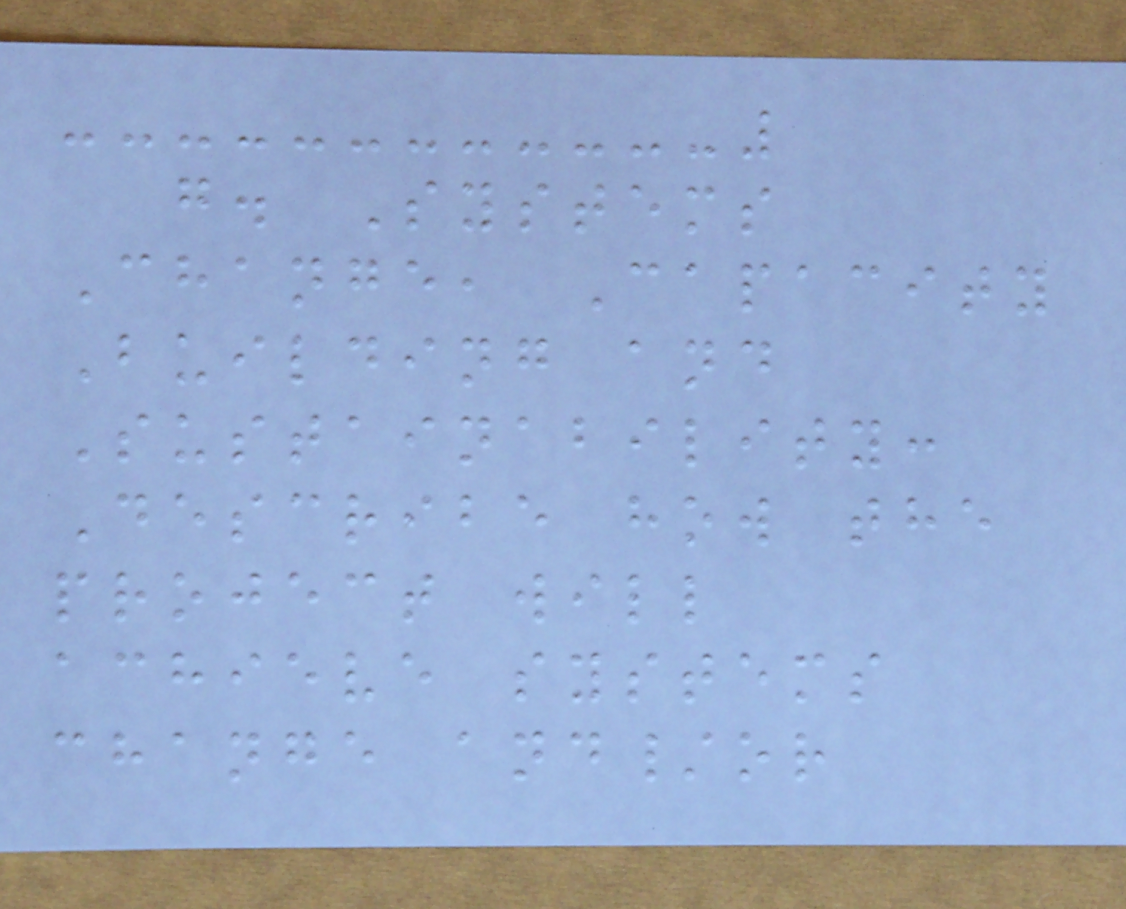g. Systems
Change, Capacity
Building and
Sustainability:
Describe how the
project will
achieve systems
change and/or
